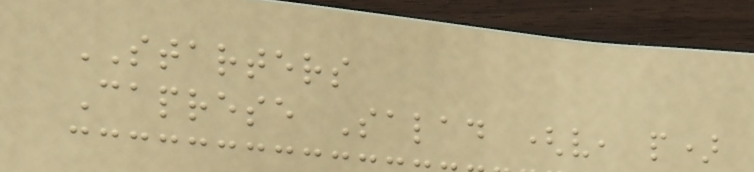STARTERS
Caprese Salad (v, p)
